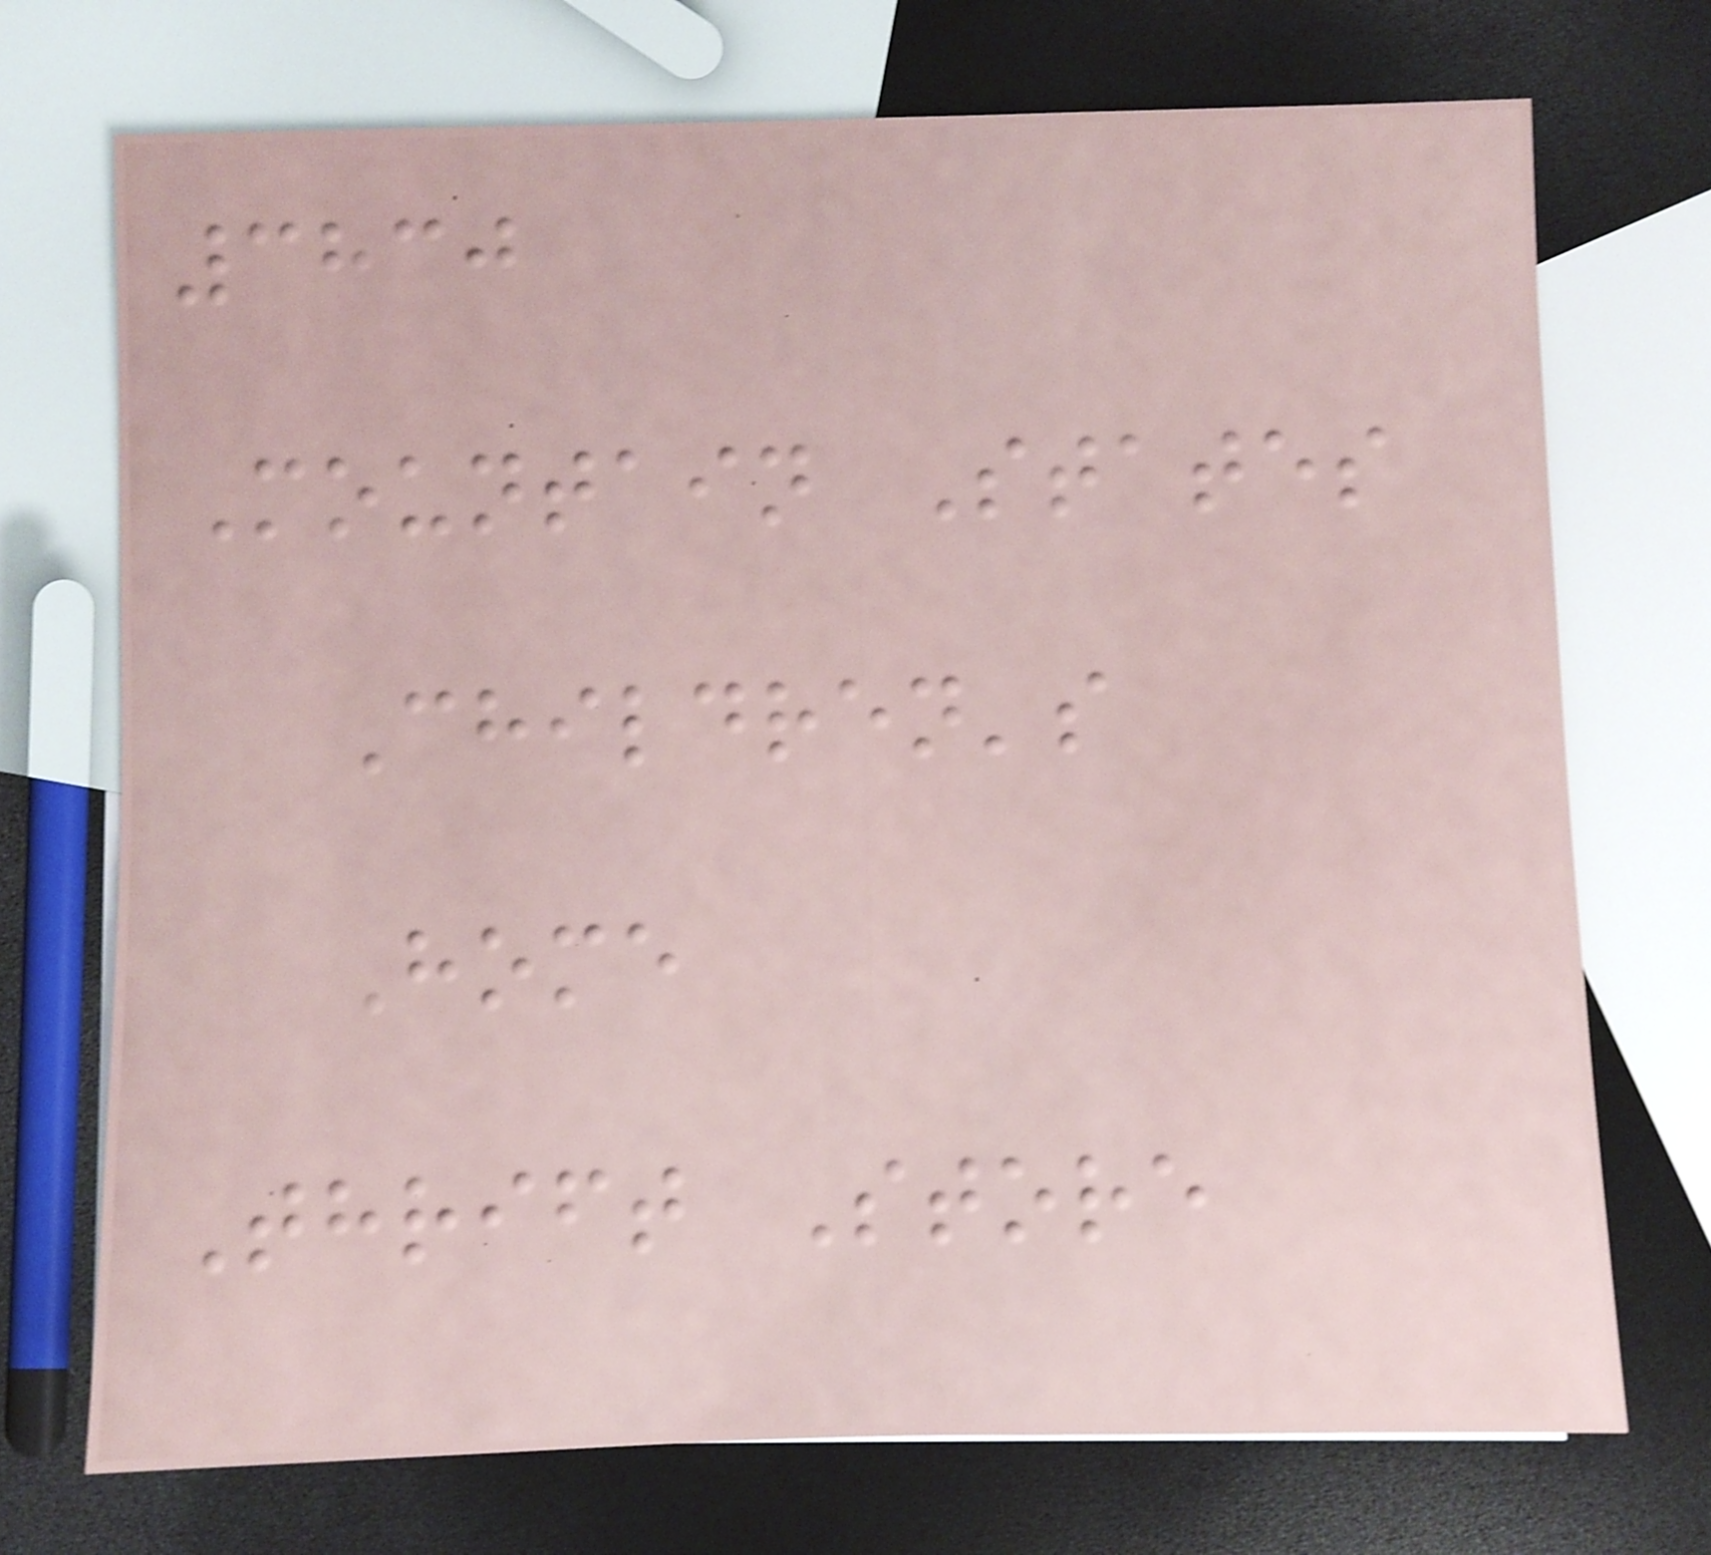3830
Mountain States
Children's
Home
Thrift Store
